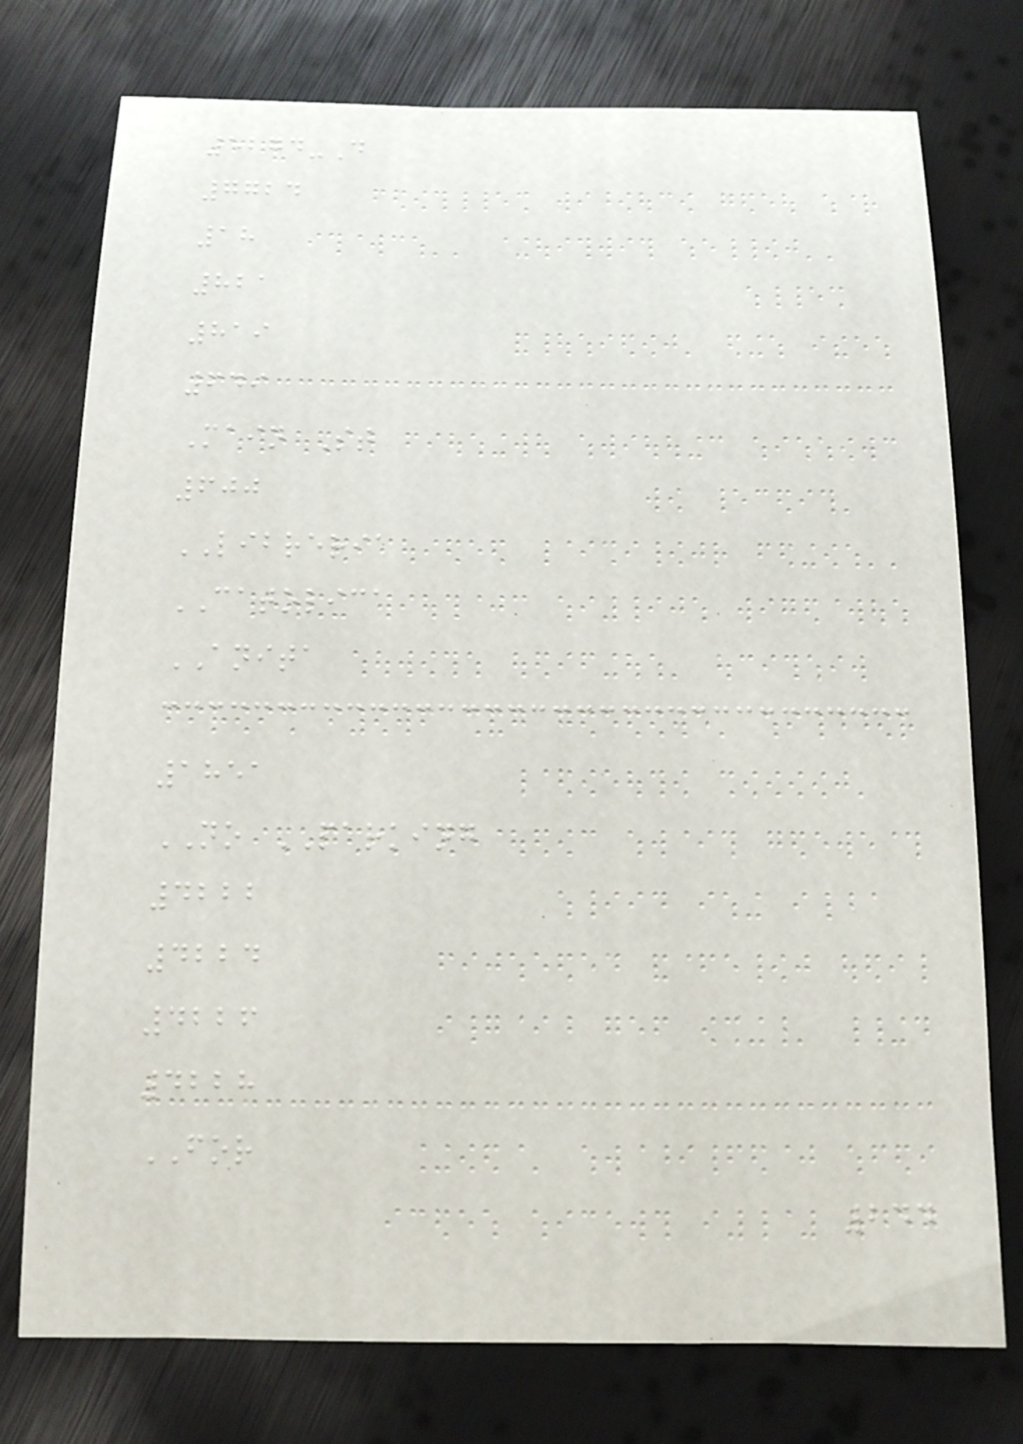5274-D
7724
18
821
819
649
Main St
600
LIBRERIA
CATOLICA
ANITA
1851
NO PARKING
4222
4224
4226
4228
FOR
244
